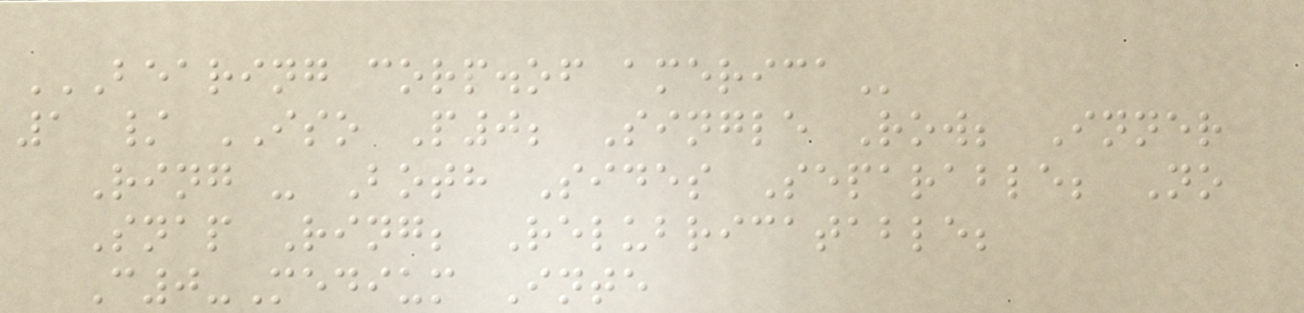BEARING CORP.OF AMERICA
1 / ISO P0; Single Row; Inner
Ring - Both Sides Separable; No
Snap Ring; Relubricatable;
C0-Medium Inte
